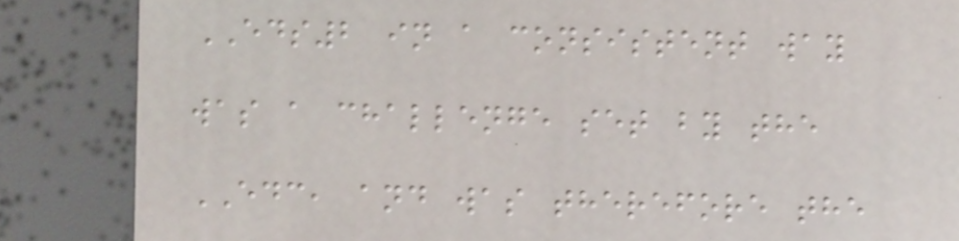EDS2 in a consistent way
was a challenge set by the
EDC, and was therefore the
